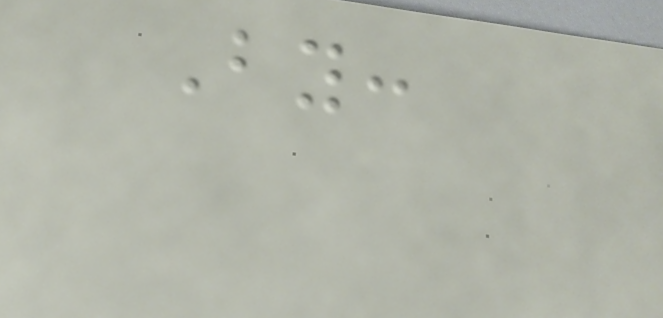By:
